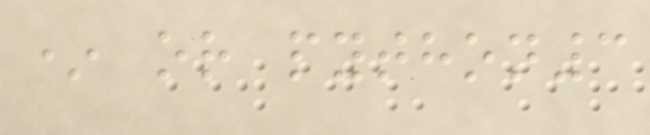* or python3
